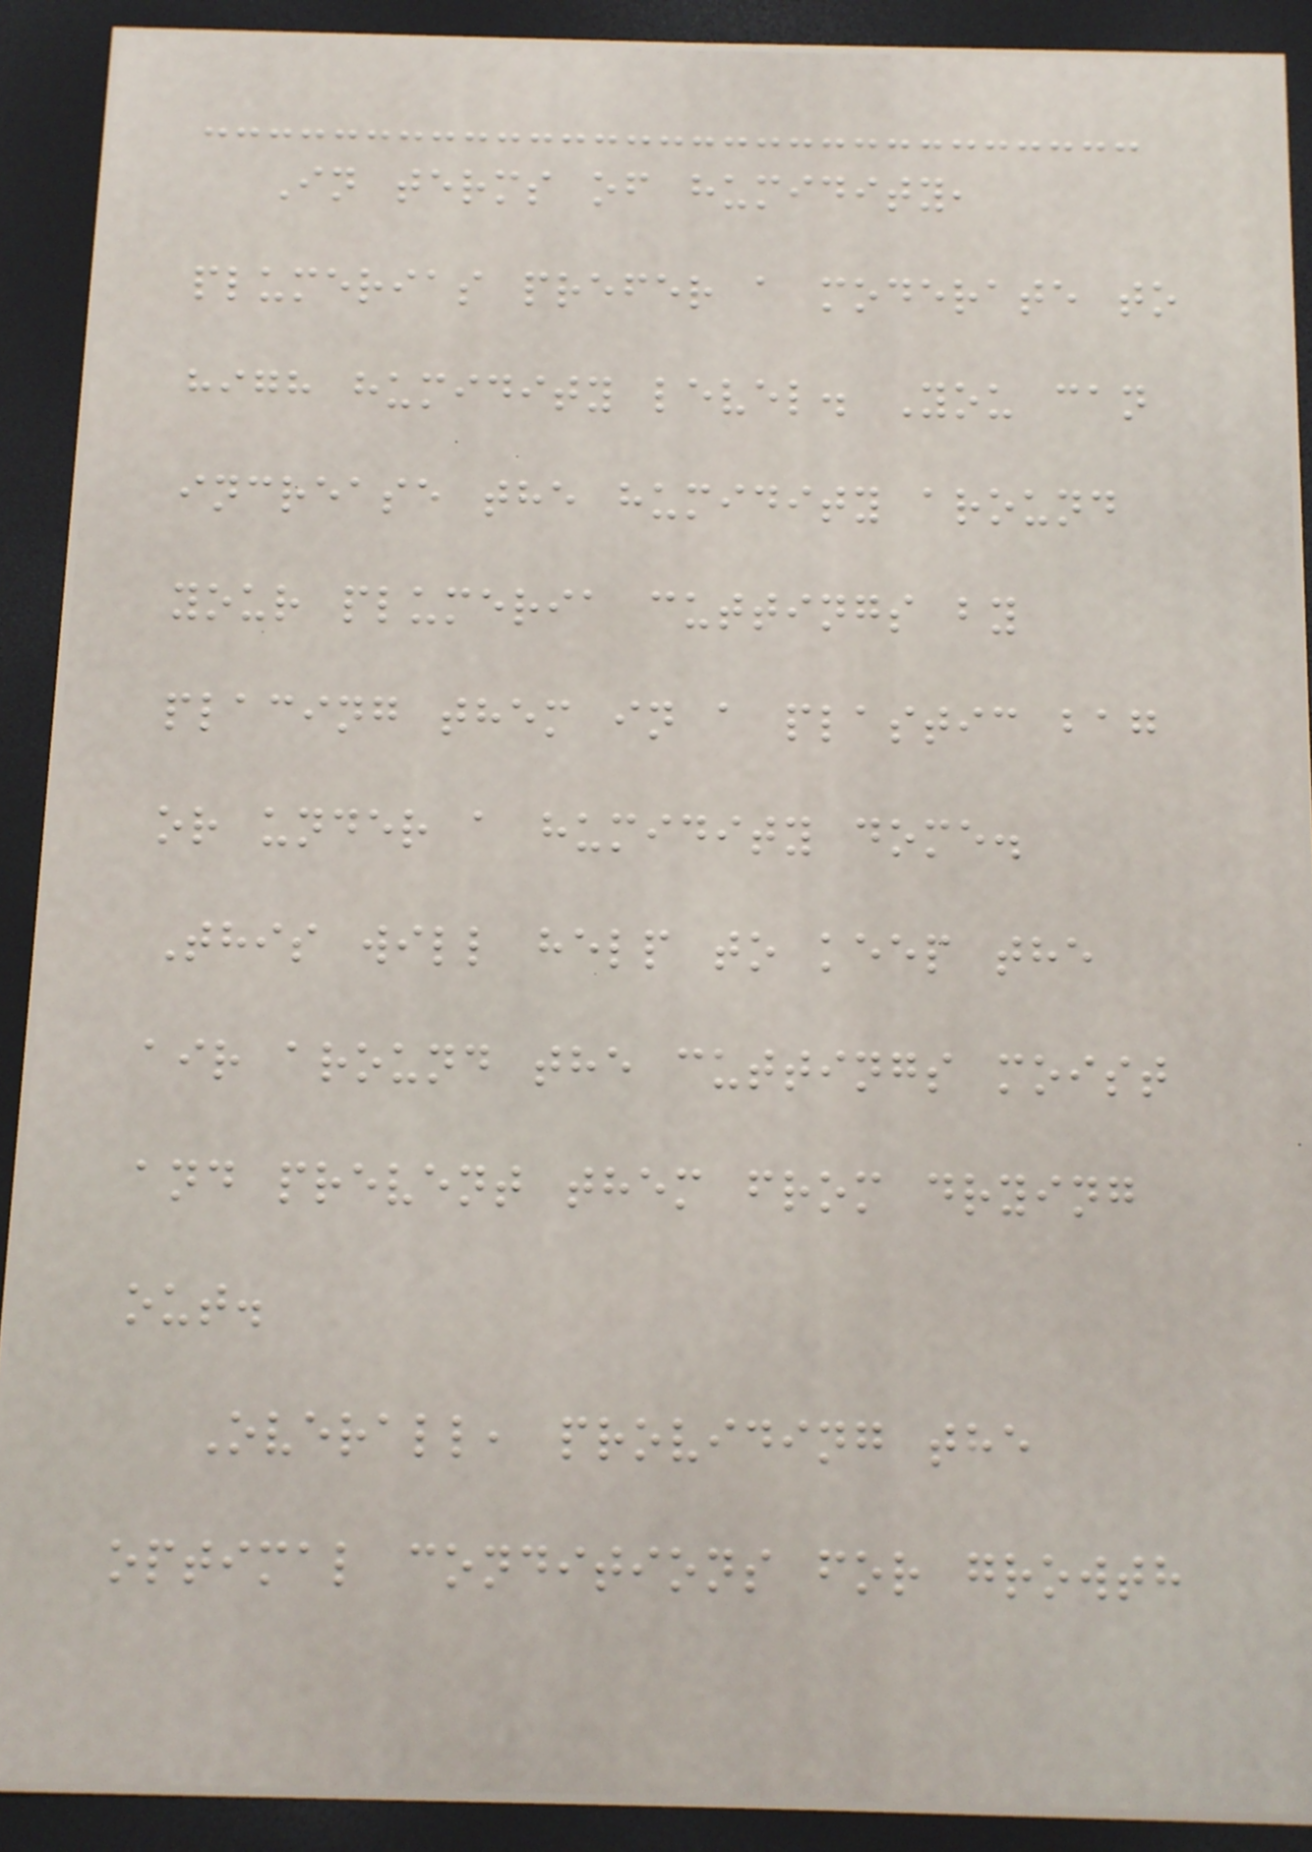In terms of humidity,
plumerias prefer a moderate to
high humidity level. You can
increase the humidity around
your plumeria cuttings by
placing them in a plastic bag
or under a humidity dome.
This will help to keep the
air around the cuttings moist
and prevent them from drying
out.
Overall, providing the
optimal conditions for growth
